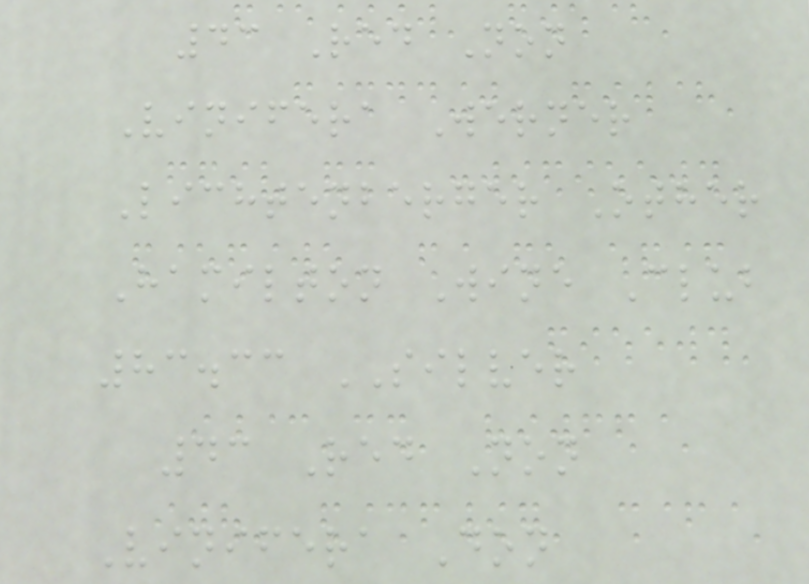43 Red Non
Vinifera Werner
Lichtenberger Other
Hamilton Wine Club
83.33 SILVER
43 Red Non
Vinifera Don
